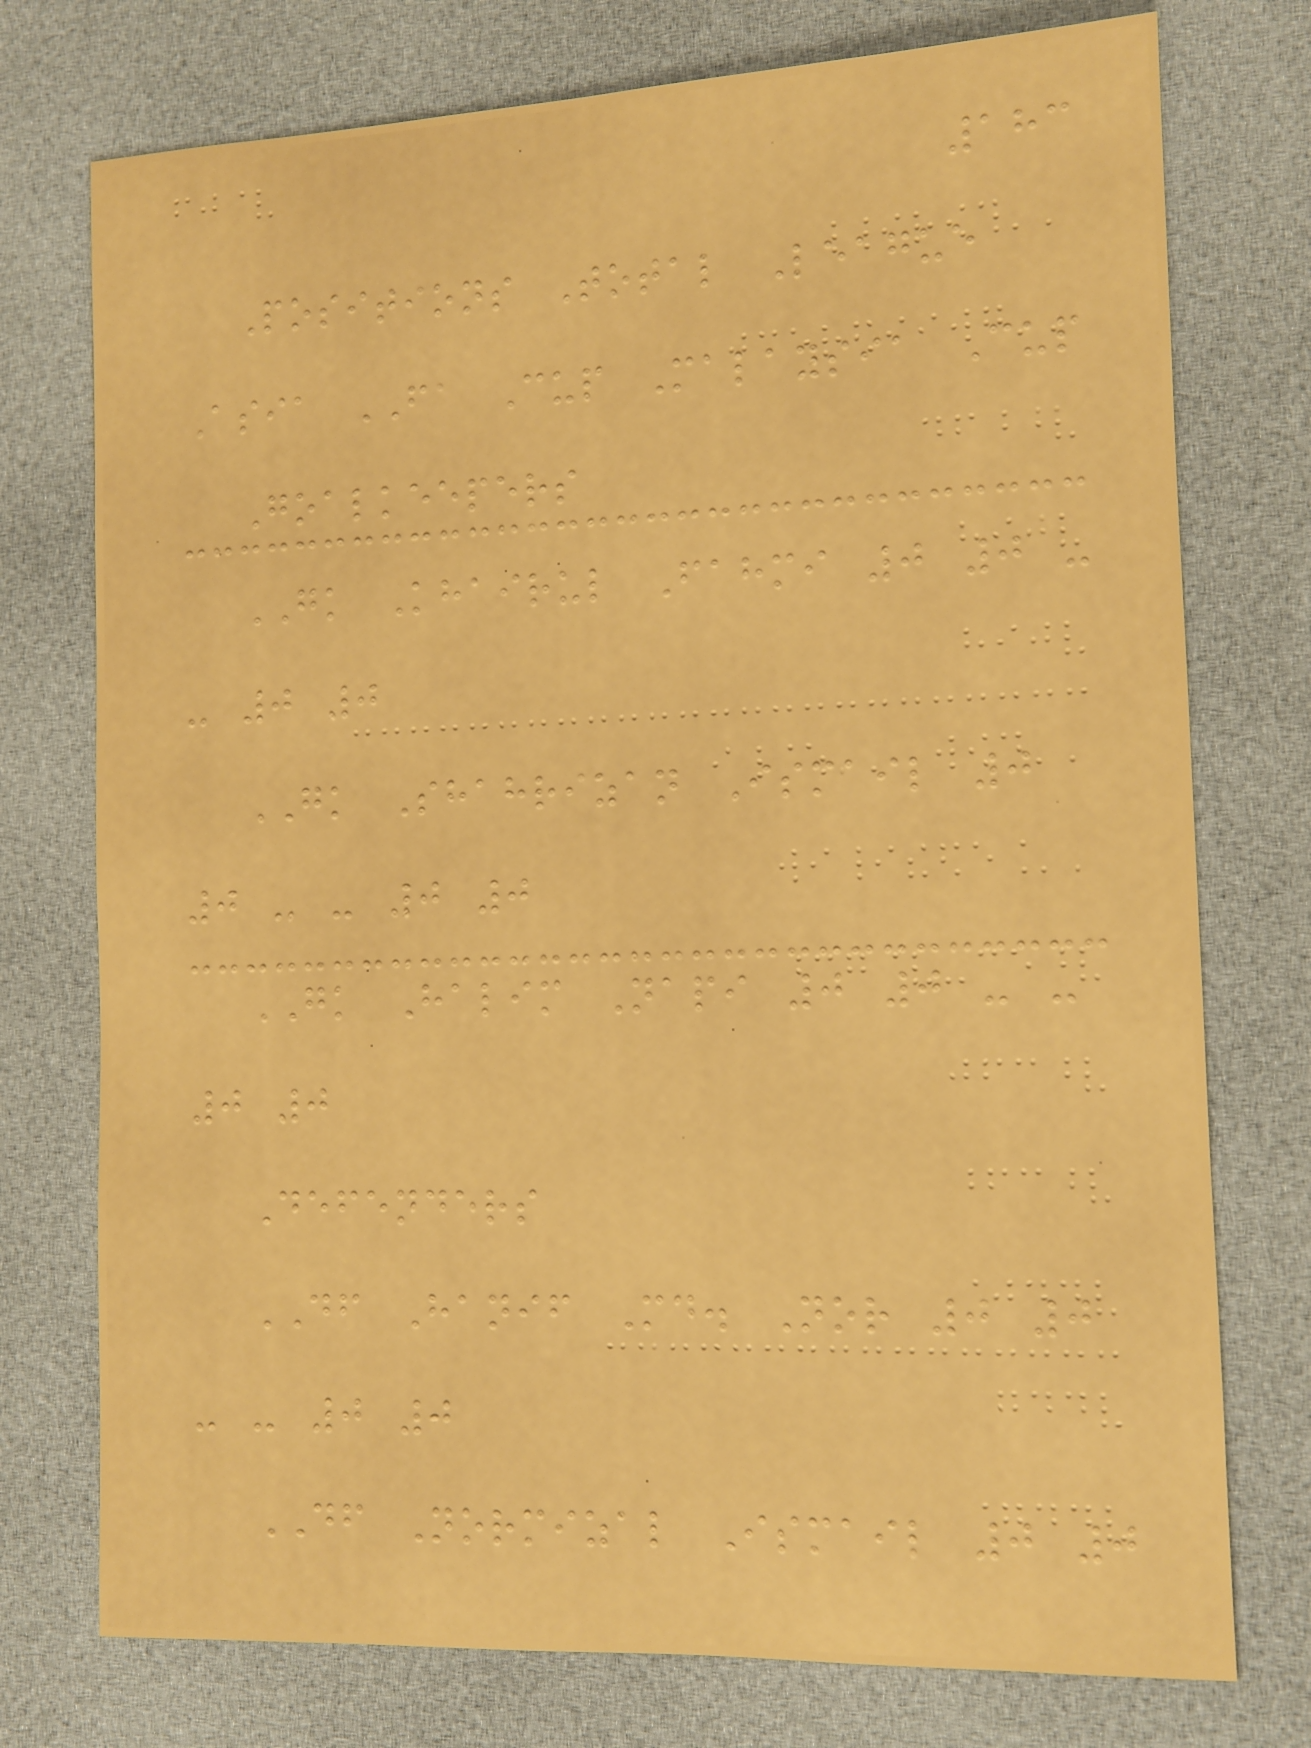183
Positions Total League
Asia FA Cup Malaysia Cup
Goalkeepers
GK Khairul Fahmi 0 0 -
- 0 0
GK Shahrizan Ismail 0
0 - - 0 0
GK Halim Napi 0 0 - -
0 0
Defenders
DF Hanif Md. Nor 0 0
- - 0 0
DF Normizal Ismail 0 0
